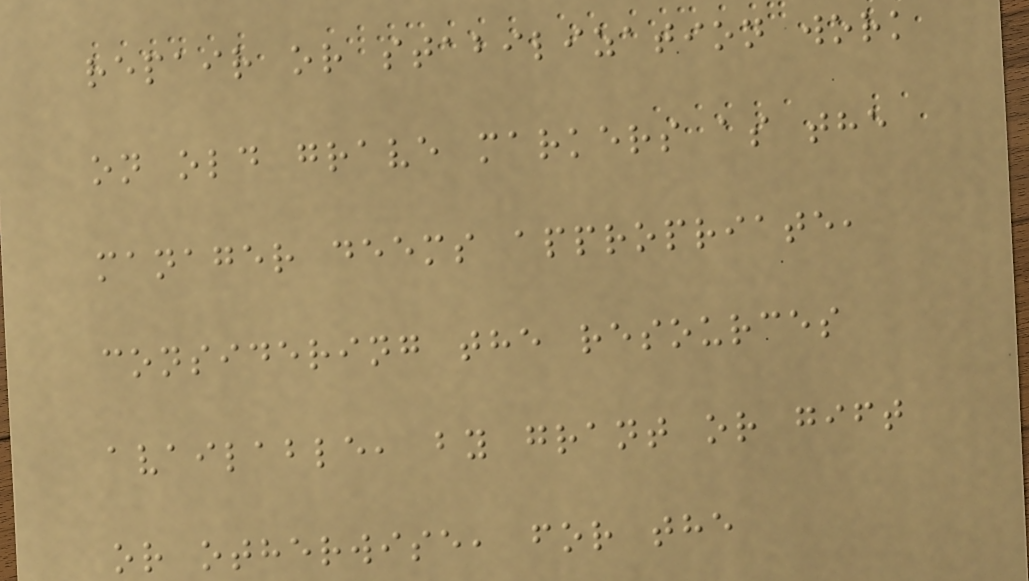repair or stabilization work
on old grave markers as the
manager deems appropriate,
considering the resources
available, by grant or gift
or otherwise, for the
